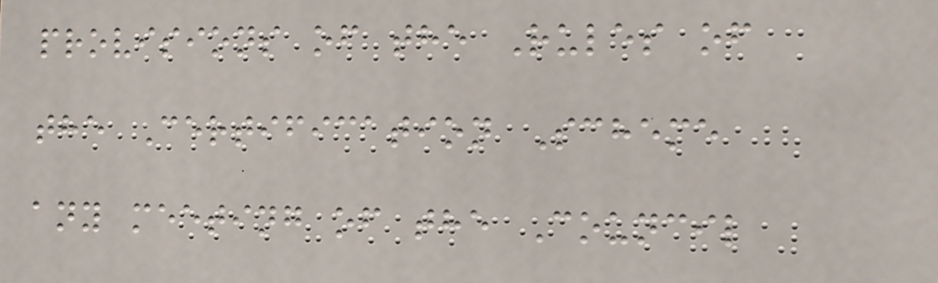provisions of the Rules of
the Certification Scheme
any meeting of the Council
